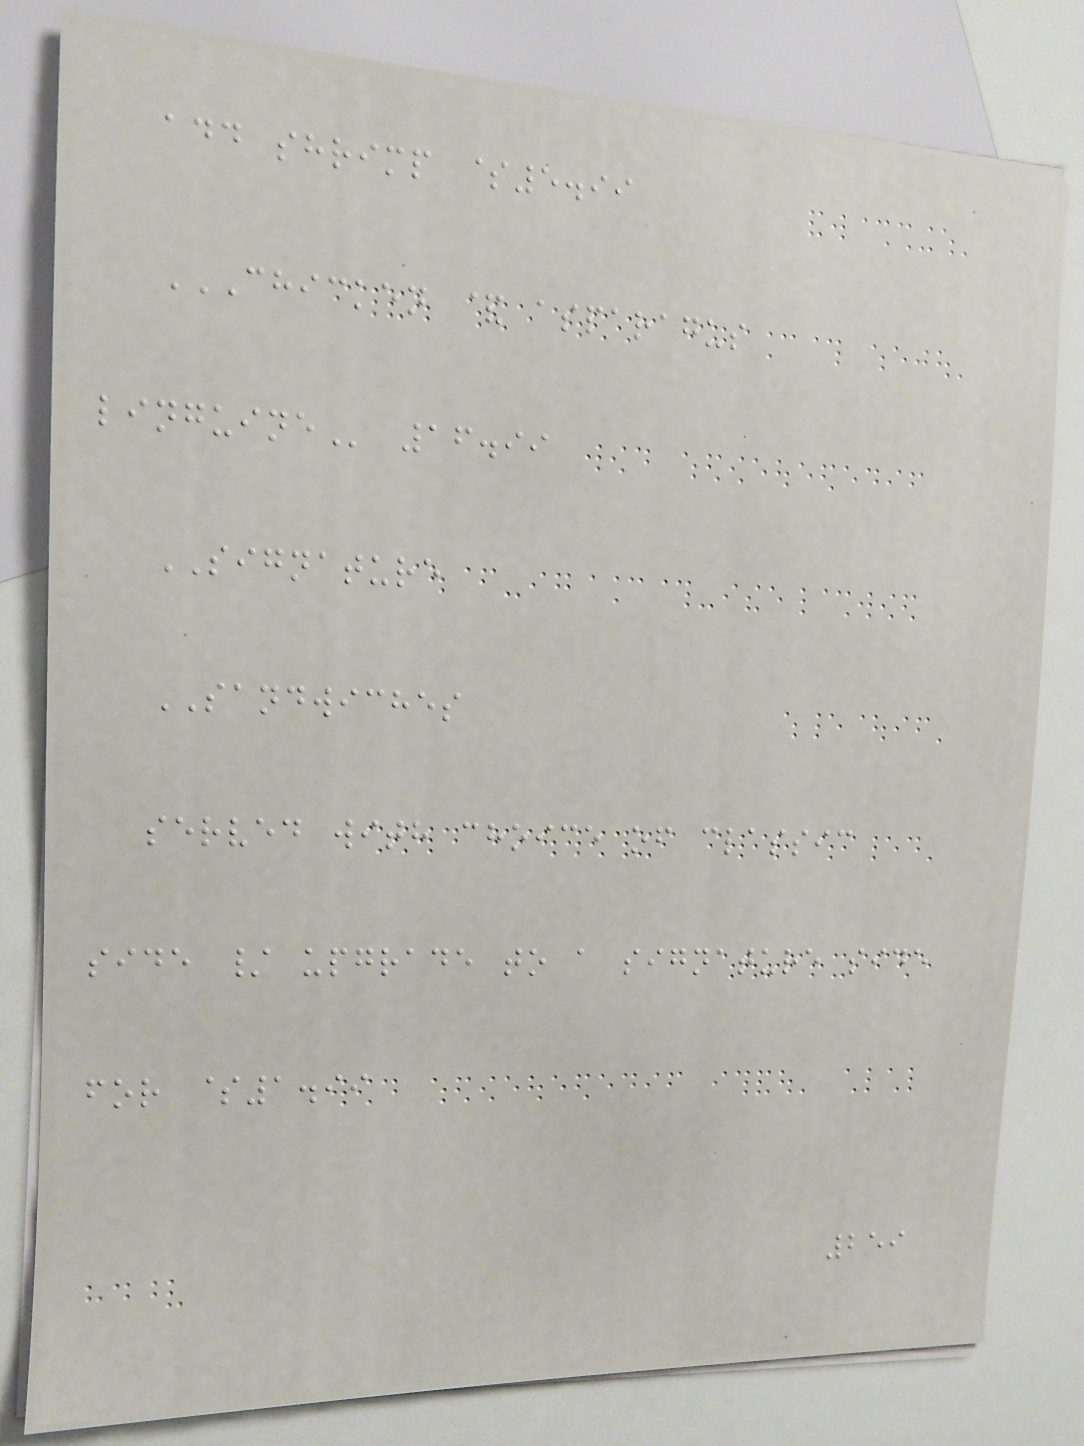add shrimp $5.99
CHICKEN & ASPARAGUS
LINGUINE 16.99
SIGNATURE
SANDWICHES
served with choice of classic
side / upgrade to a signature side
for $1.99
259
